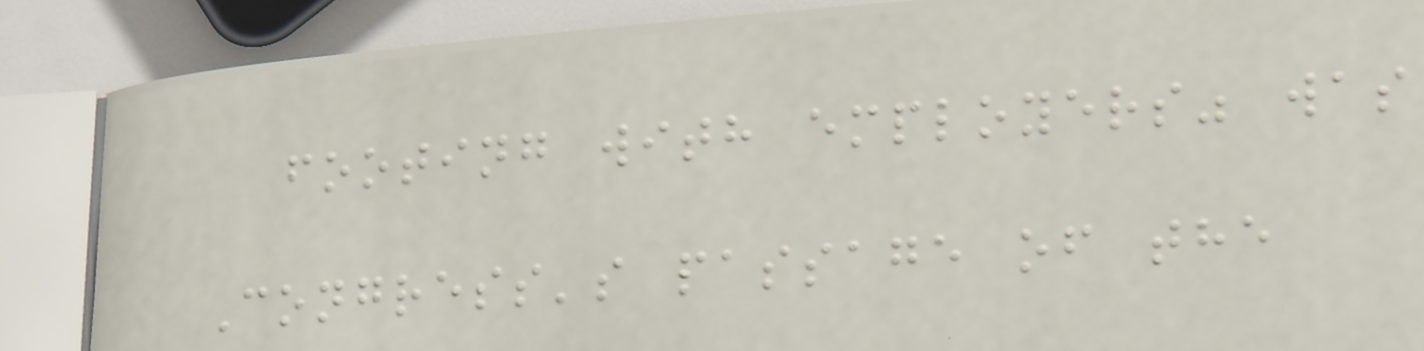footing with employers" was
Congress's passage of the
